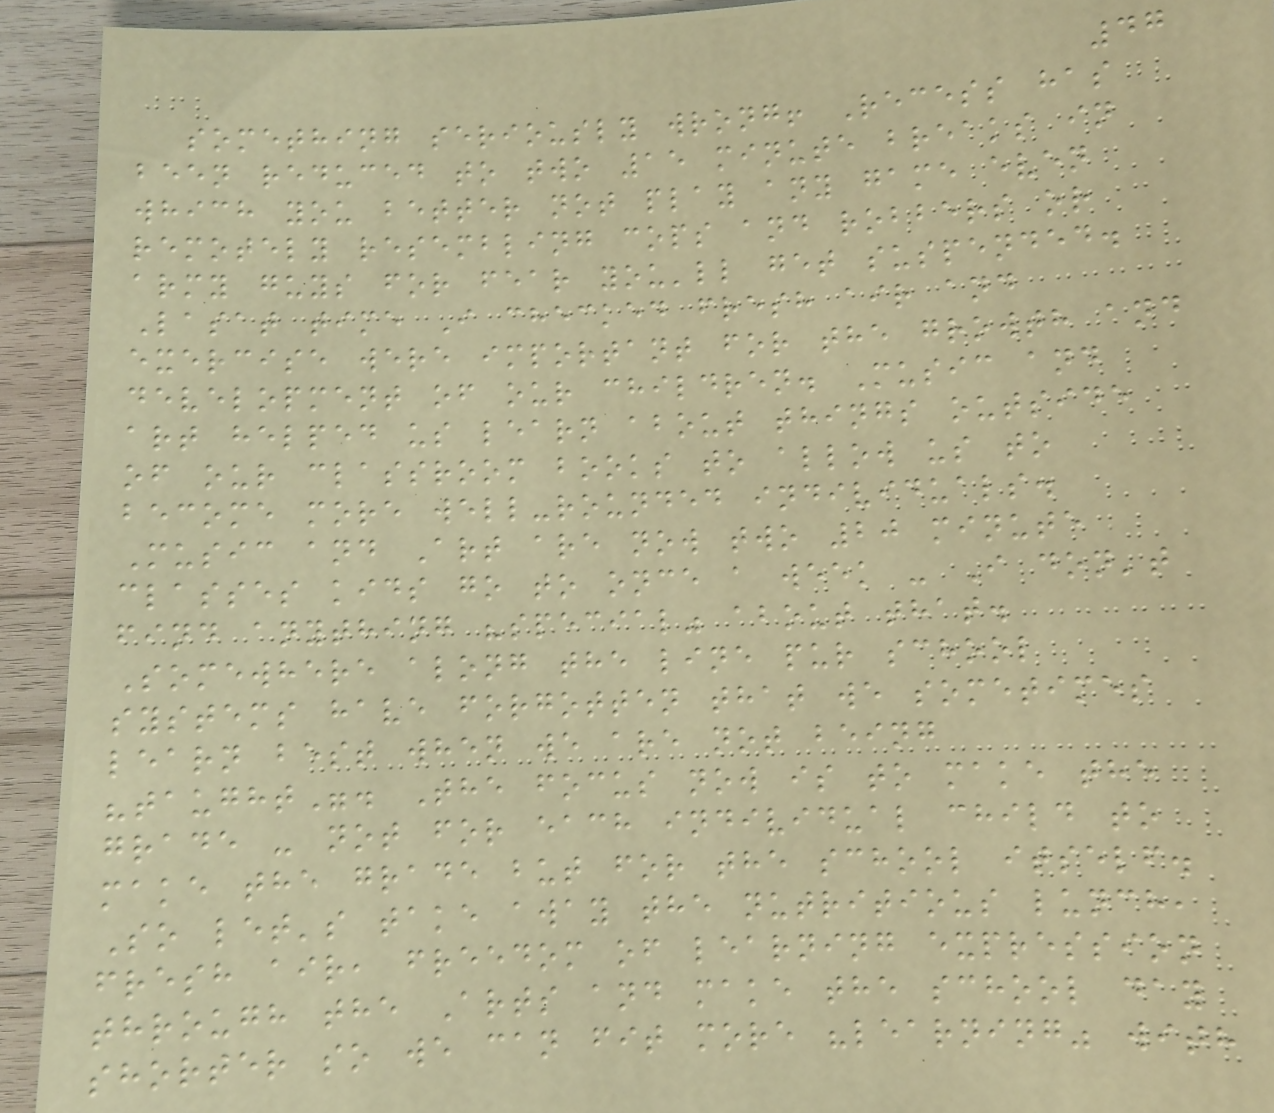47
something seriously wrong! Recess has
been reduced to two 15 minute breaks in
which you better not play any game even
remotely resembling cops and robbers or
army guys for fear you'll get suspended.
Lasat time I checked fresh air and
exercise were important for the growth and
development of our children. Music and
art helped us learn about things outside
of our classroom books to allow us to
become more well-rounded individuals.
Music and Art are now two 20 minute
classes kids go to once a week - I don't
find anything "special" about that.
Somewhere along the line pur school
systems have forgotten that we sometimes
learn best when we are not being
"taught". The focus now is to make the
grade - not for each individual child to
make the grade but for the school itself.
So let's take away the nutritious lunch,
fresh air, freedom of learning expression
through the Arts and make the school day
shorter so we can fit more "learning" with
